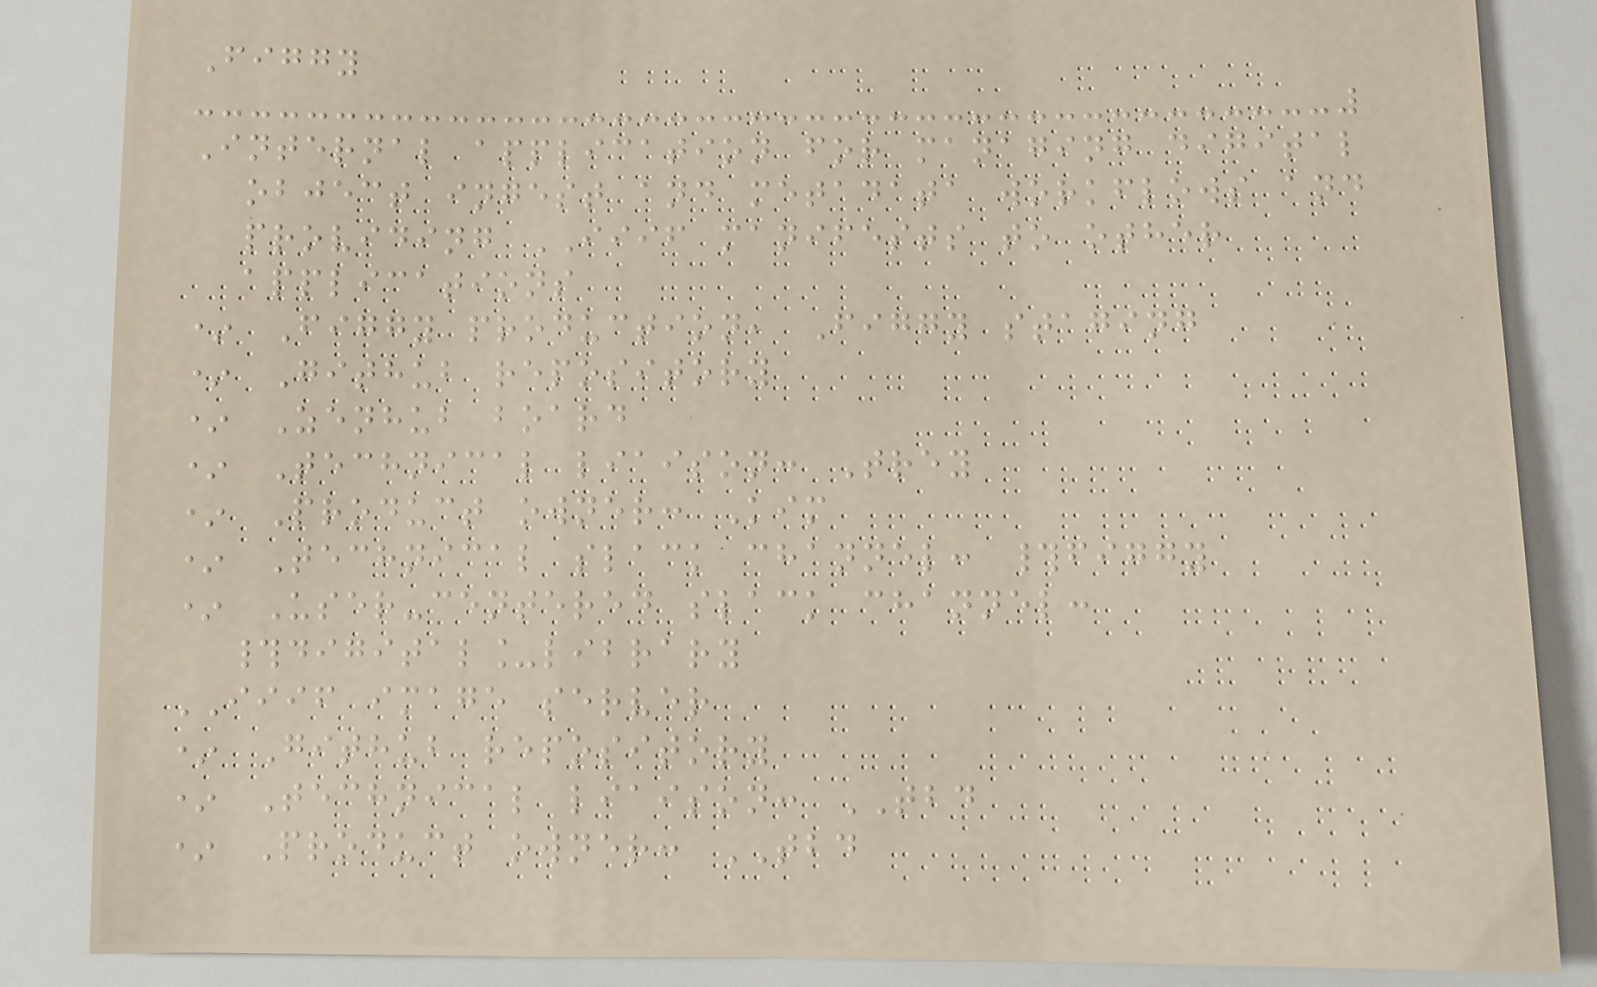Figgy
Internal application for managing digital
object ingest and metadata workflows and
providing IIIF manifests to other
applications
* Figgy production, Figgy staging
* Github repository
* Zenhub board
* Technical liaison: Trey
* Product owner: Kim
* Technical slack channel: #figgy
* User-centered slack channel:
#digital_library
IIIF image server
* Github repository
* Technical liaison: TBD
* Product owner: TBD
